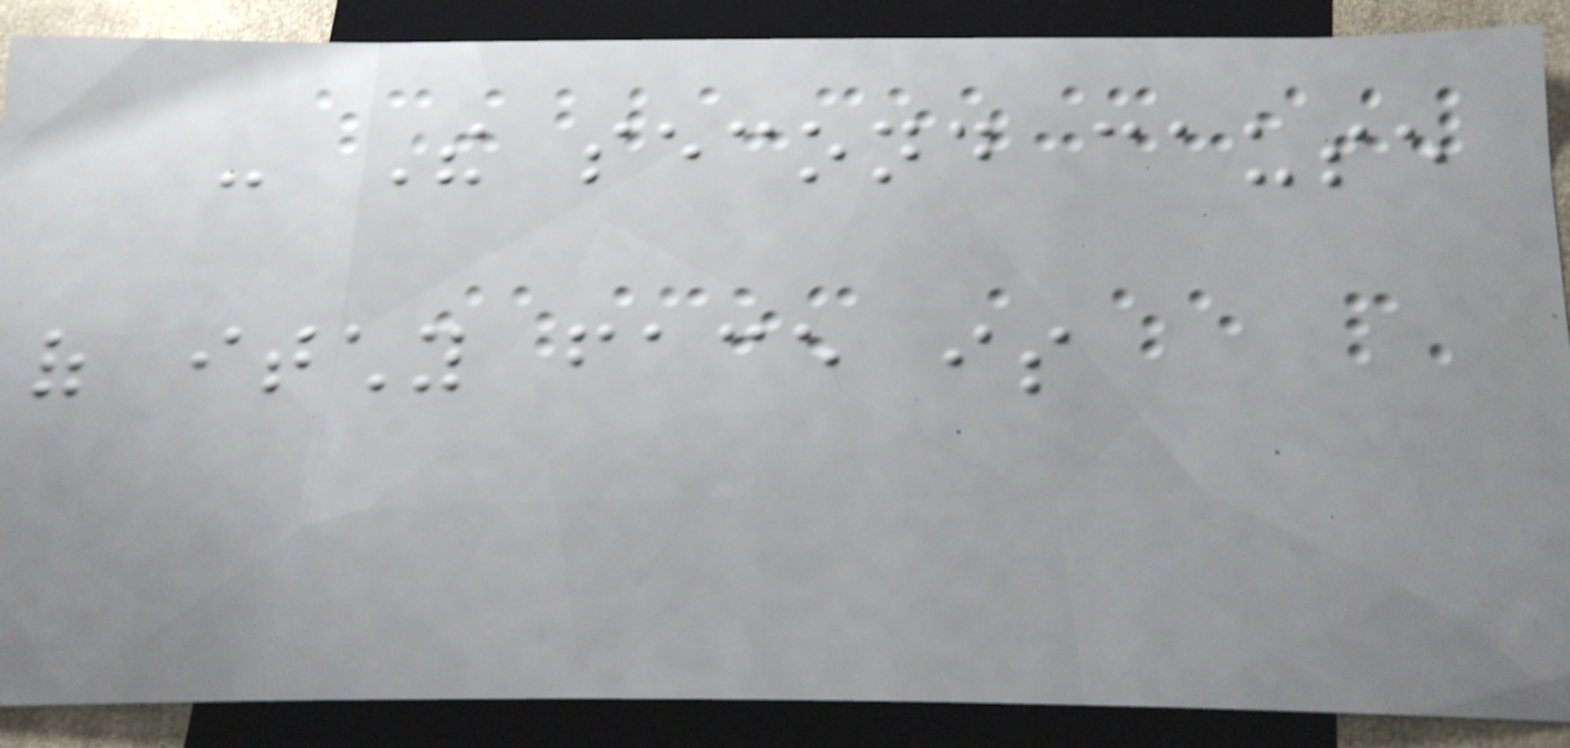- The second cause
of itchy face is
